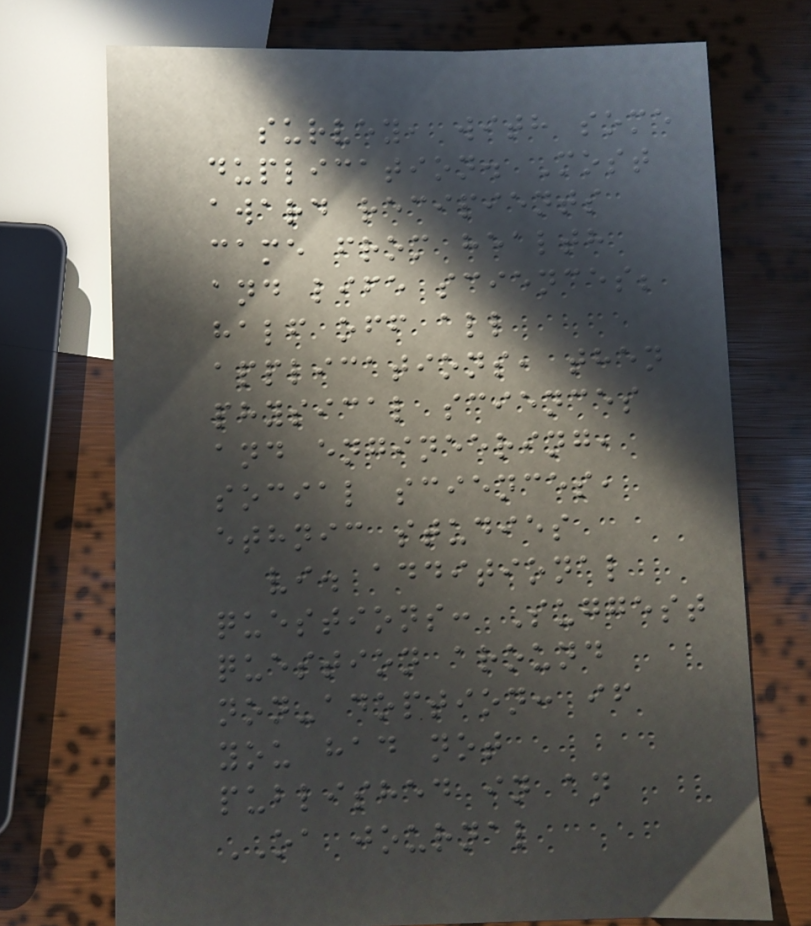survey, with some
duplication. Most
award recipients
came from health
and life sciences;
half off all
applications, then
physical sciences
and engineering,
social sciences,
ethnic studies
vi. additional
questions: Suggest
question around
non-adoption: if
you had not
published in an
OA journal
